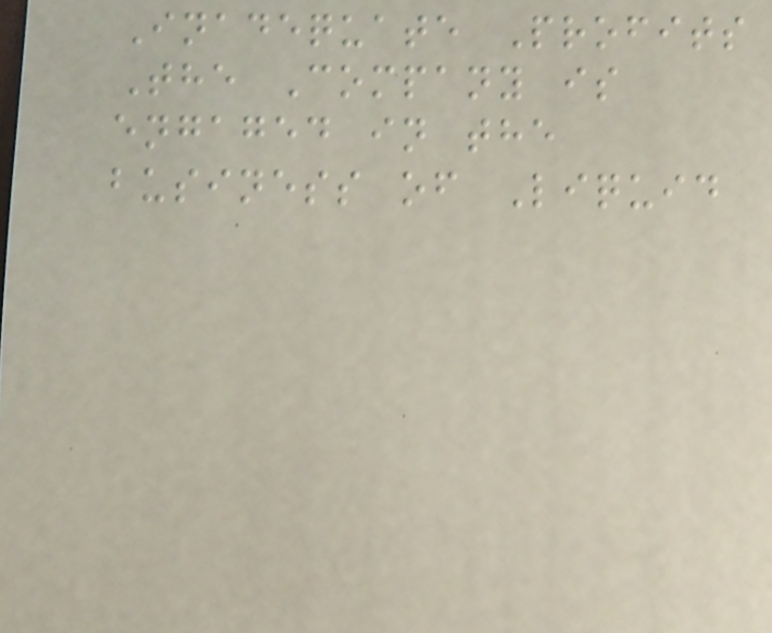Inadequate Profits
The Company is
engaged in the
business of Liquid
